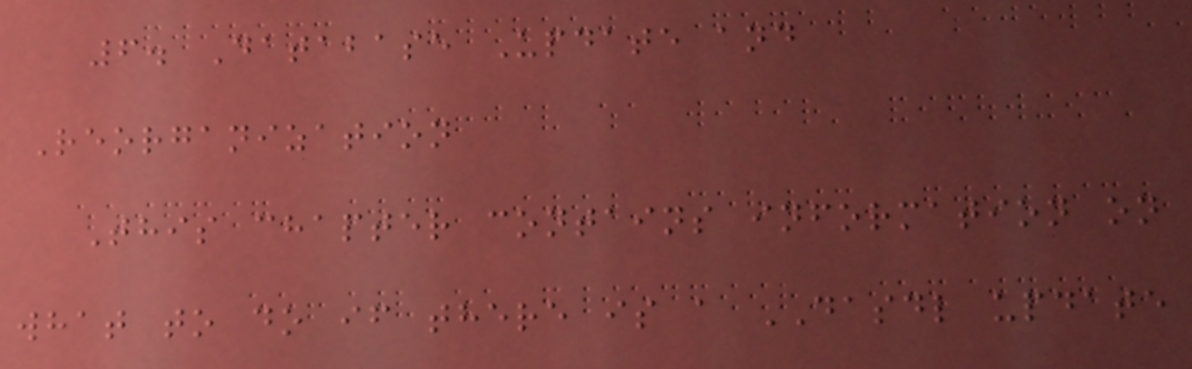6. Database Update and
Reorganization
This chapter contains information on
what to do if there is a DASDL update
